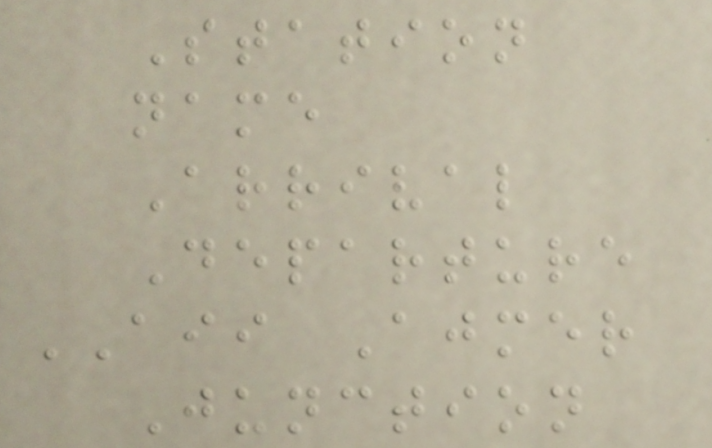Station
name
Arrival
Departure
AII Ajmer
Junction
